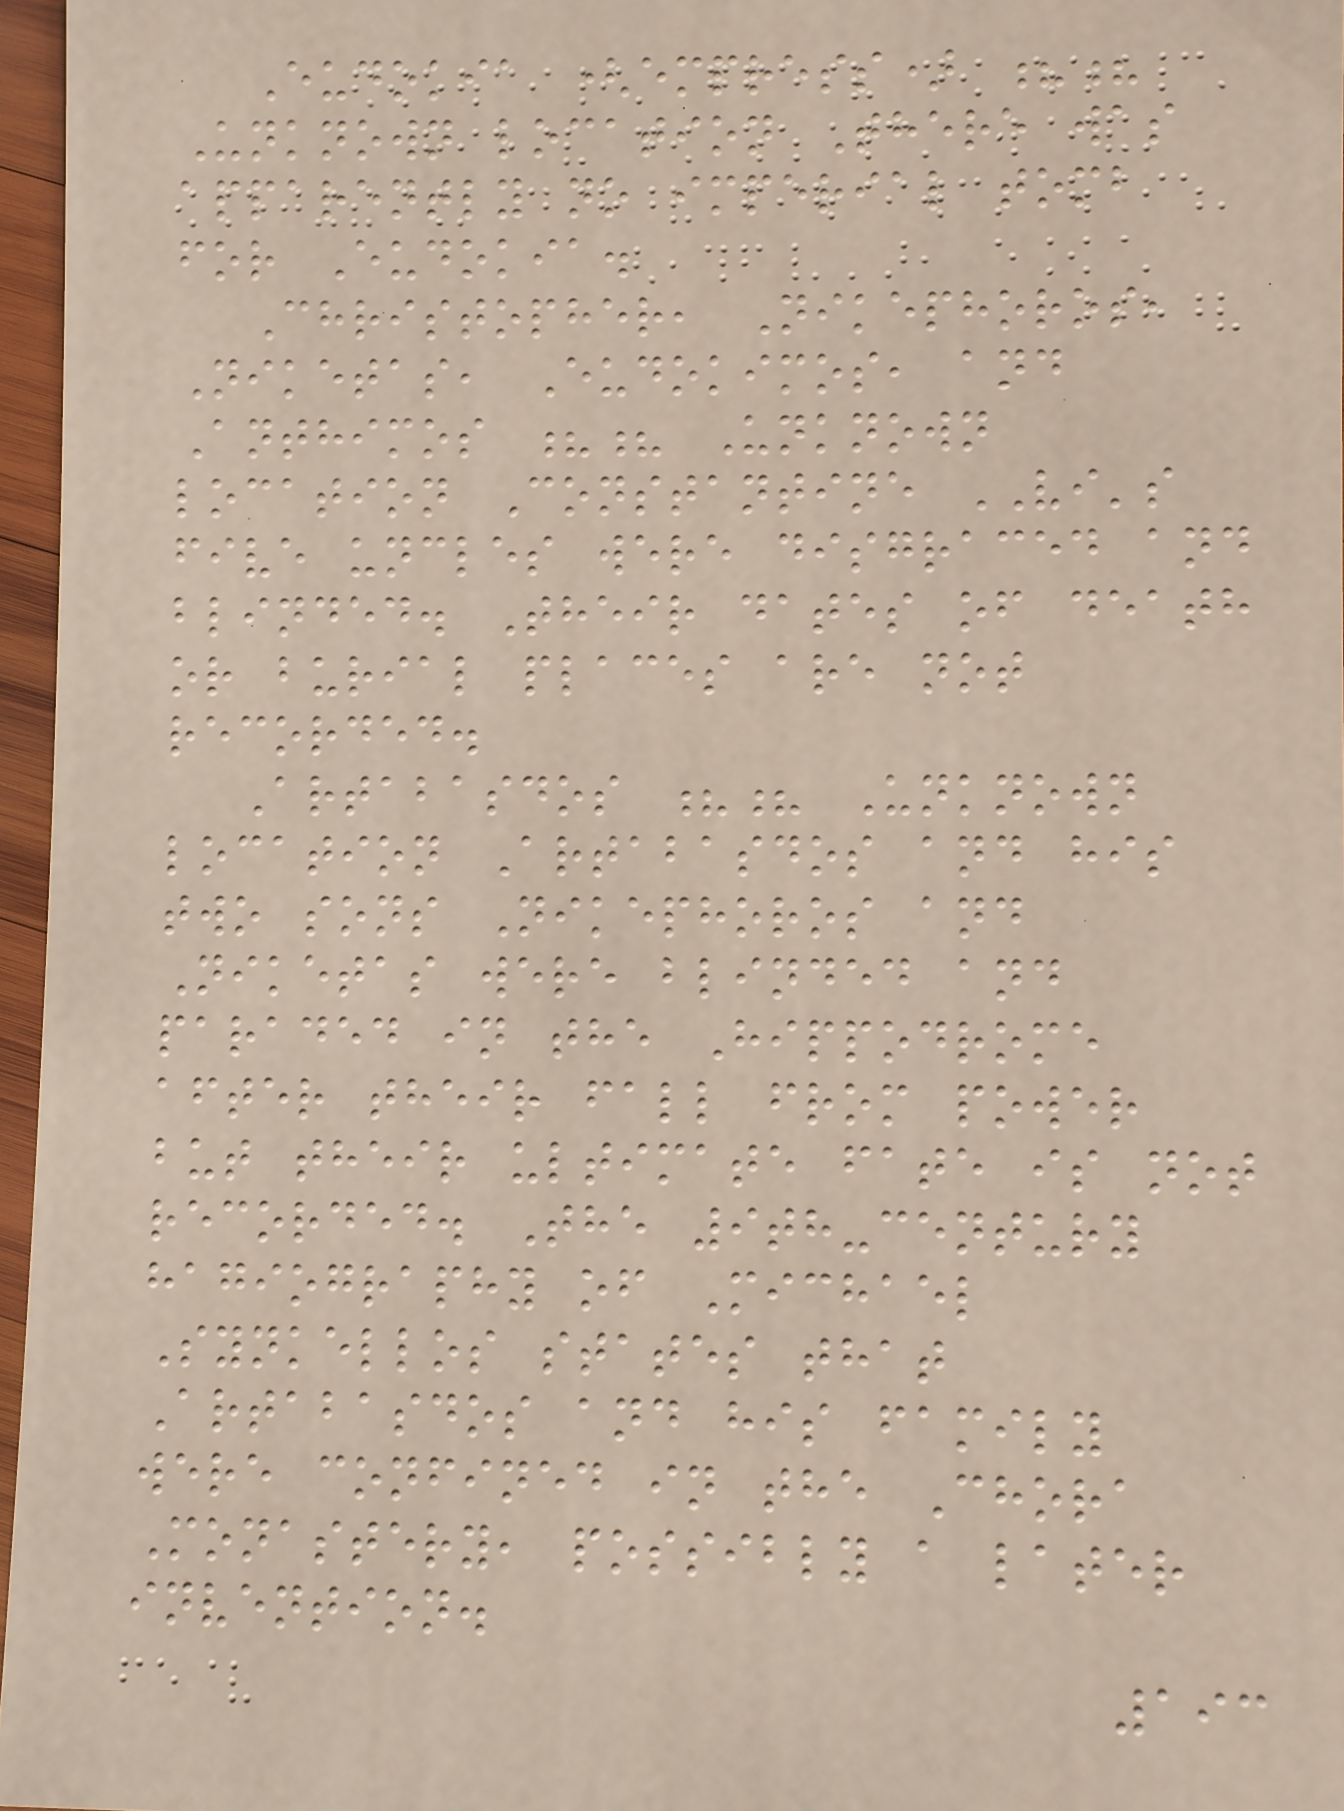Eudokia (empress) ??
Unknown location There was
apparently no imperial tomb
for Eudokia.
Christopher, Nikephoros,
Niketas, Eudokimos, and
Anthimos ?? Unknown
location Constantine VI's
five uncles were disgraced and
blinded. Their dates of death
or burial places are not
recorded.
Artabasdos ?? Unknown
location Artabasdos and his
two sons Nikephoros and
Niketas were blinded and
paraded in the Hippodrome
after their fall from power
but their ultimate fate is not
recorded. The 9th-century
hagiography of Michael
Synkellos states that
Artabasdos and his family
were confined in the Chora
Monastery, possibly a later
invention.
193
